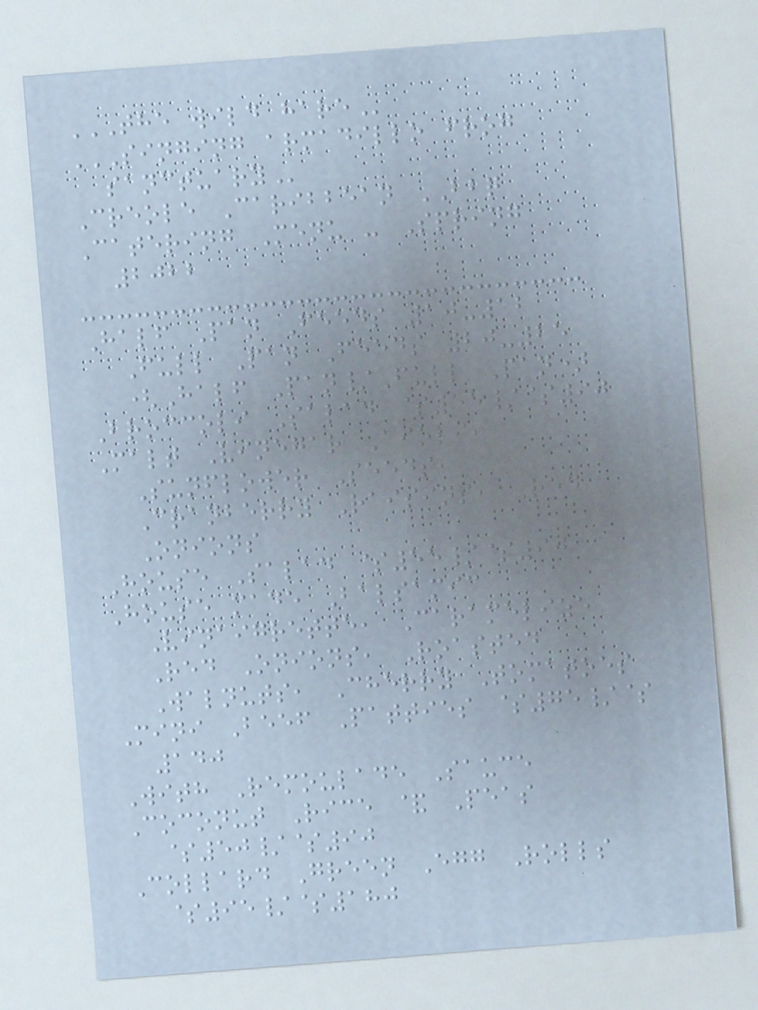THE WILD HARE
SINGING ARMADILLO FROG
SANCTUARY
Creole Caribbean BBQ
Catering Menu - Spring
2022
Half Pan Feeds 10-12
Full Pan Feeds 20-25
(Half Pan/Full Pan)
Broccoli Salad $55/$90
Malt Vinegar Aioli,
Sunflower Seeds,
Cranberry Raisins, Red
Onions
House Salad $55/$90
House made Balsamic
Vinaigrette, Caramelize
Red Onions, Roasted
Walnuts, Cherry Tomatoes
Mini Beef Patties $75/$
140
With Remoulade Sauce
Coconut Rice & Peas
$50/$90
Collard Green Egg Rolls
$95/$180
